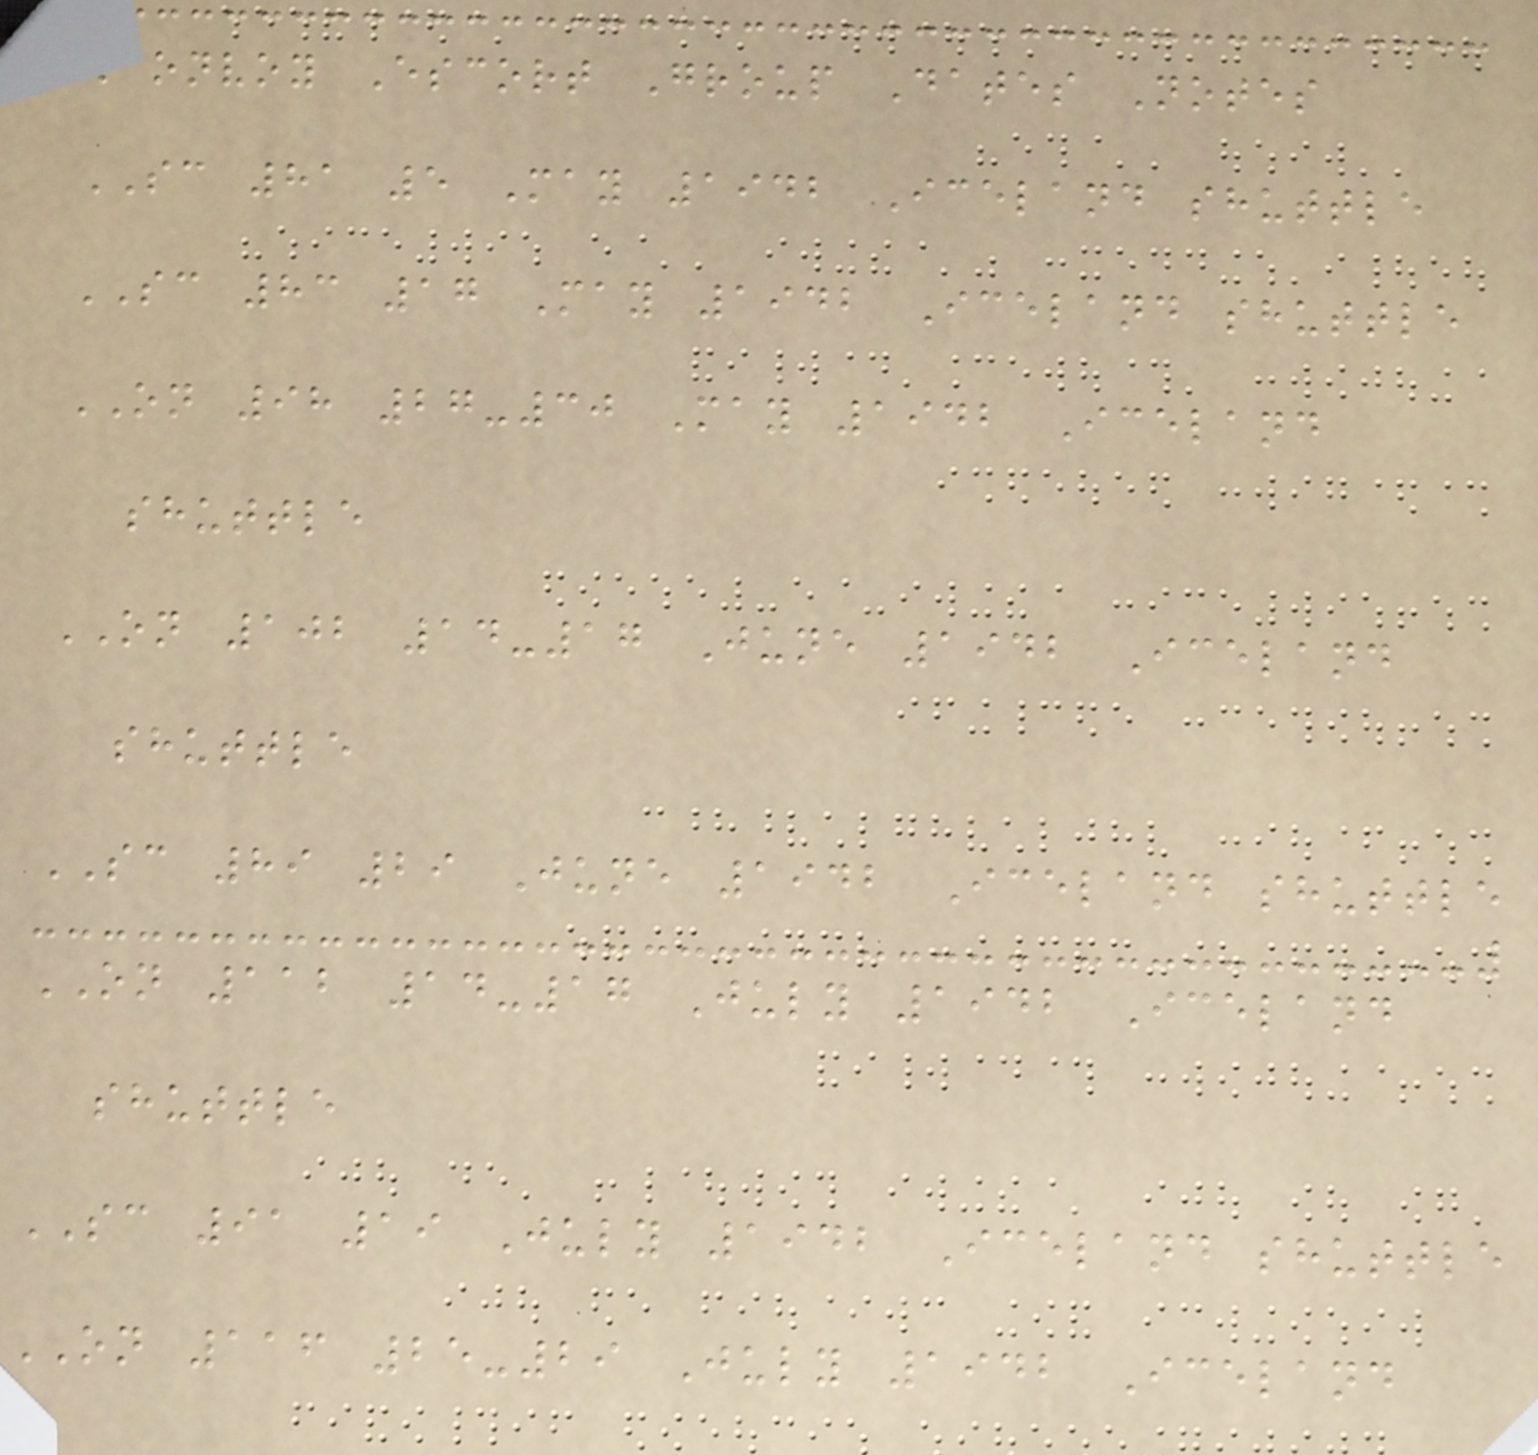Convoy Escort Group Dates Notes
SC 81 5 May 1942 Iceland shuttle
SC 83 17 May 1942 Iceland shuttle
ON 98 27-30 May 1942 Iceland
shuttle
ON 102 14-17 June 1942 Iceland
shuttle
SC 89 29 June 1942 Iceland shuttle
ON 112 14-17 July 1942 Iceland
shuttle
SC 91 19 July 1942 Iceland shuttle
ON 116 25-29 July 1942 Iceland
